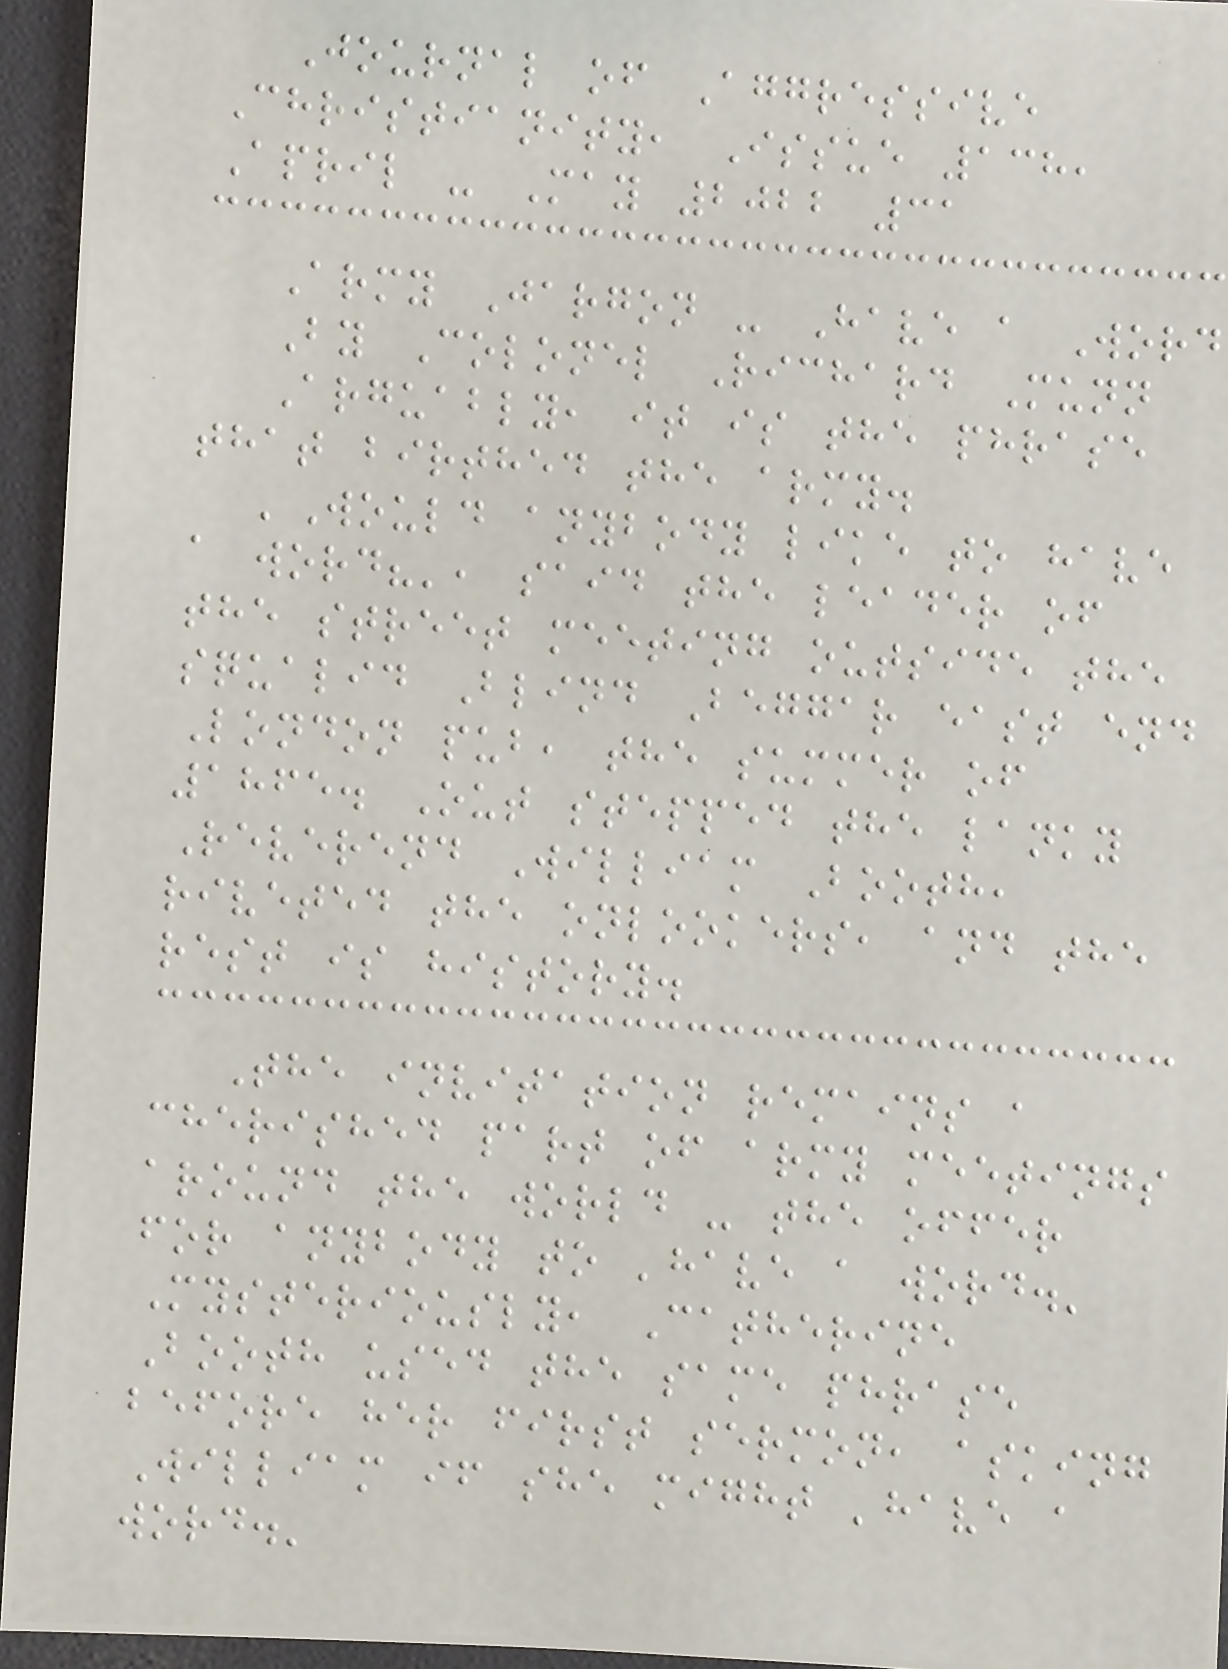Journal of Aggressive
Christianity, Issue 138,
April - May 2022 31
Army Jargon - Have a Word
By Colonel Richard Munn
Arguably, it is the phrase
that birthed the army.
'Would anybody like to have
a word?', said the leader of
the street meeting outside the
squalid Blind Beggar east end
London pub, the summer of
1865. Out stepped the lanky
Reverend William Booth,
riveted the onlookers, and the
rest is history.
The invitation remains a
cherished part of army meetings
around the world - the offer
for anybody to 'have a word.'
Mysteriously, Catherine
Booth used the same phrase
before her first sermon, asking
William if she might 'have a
word.'
